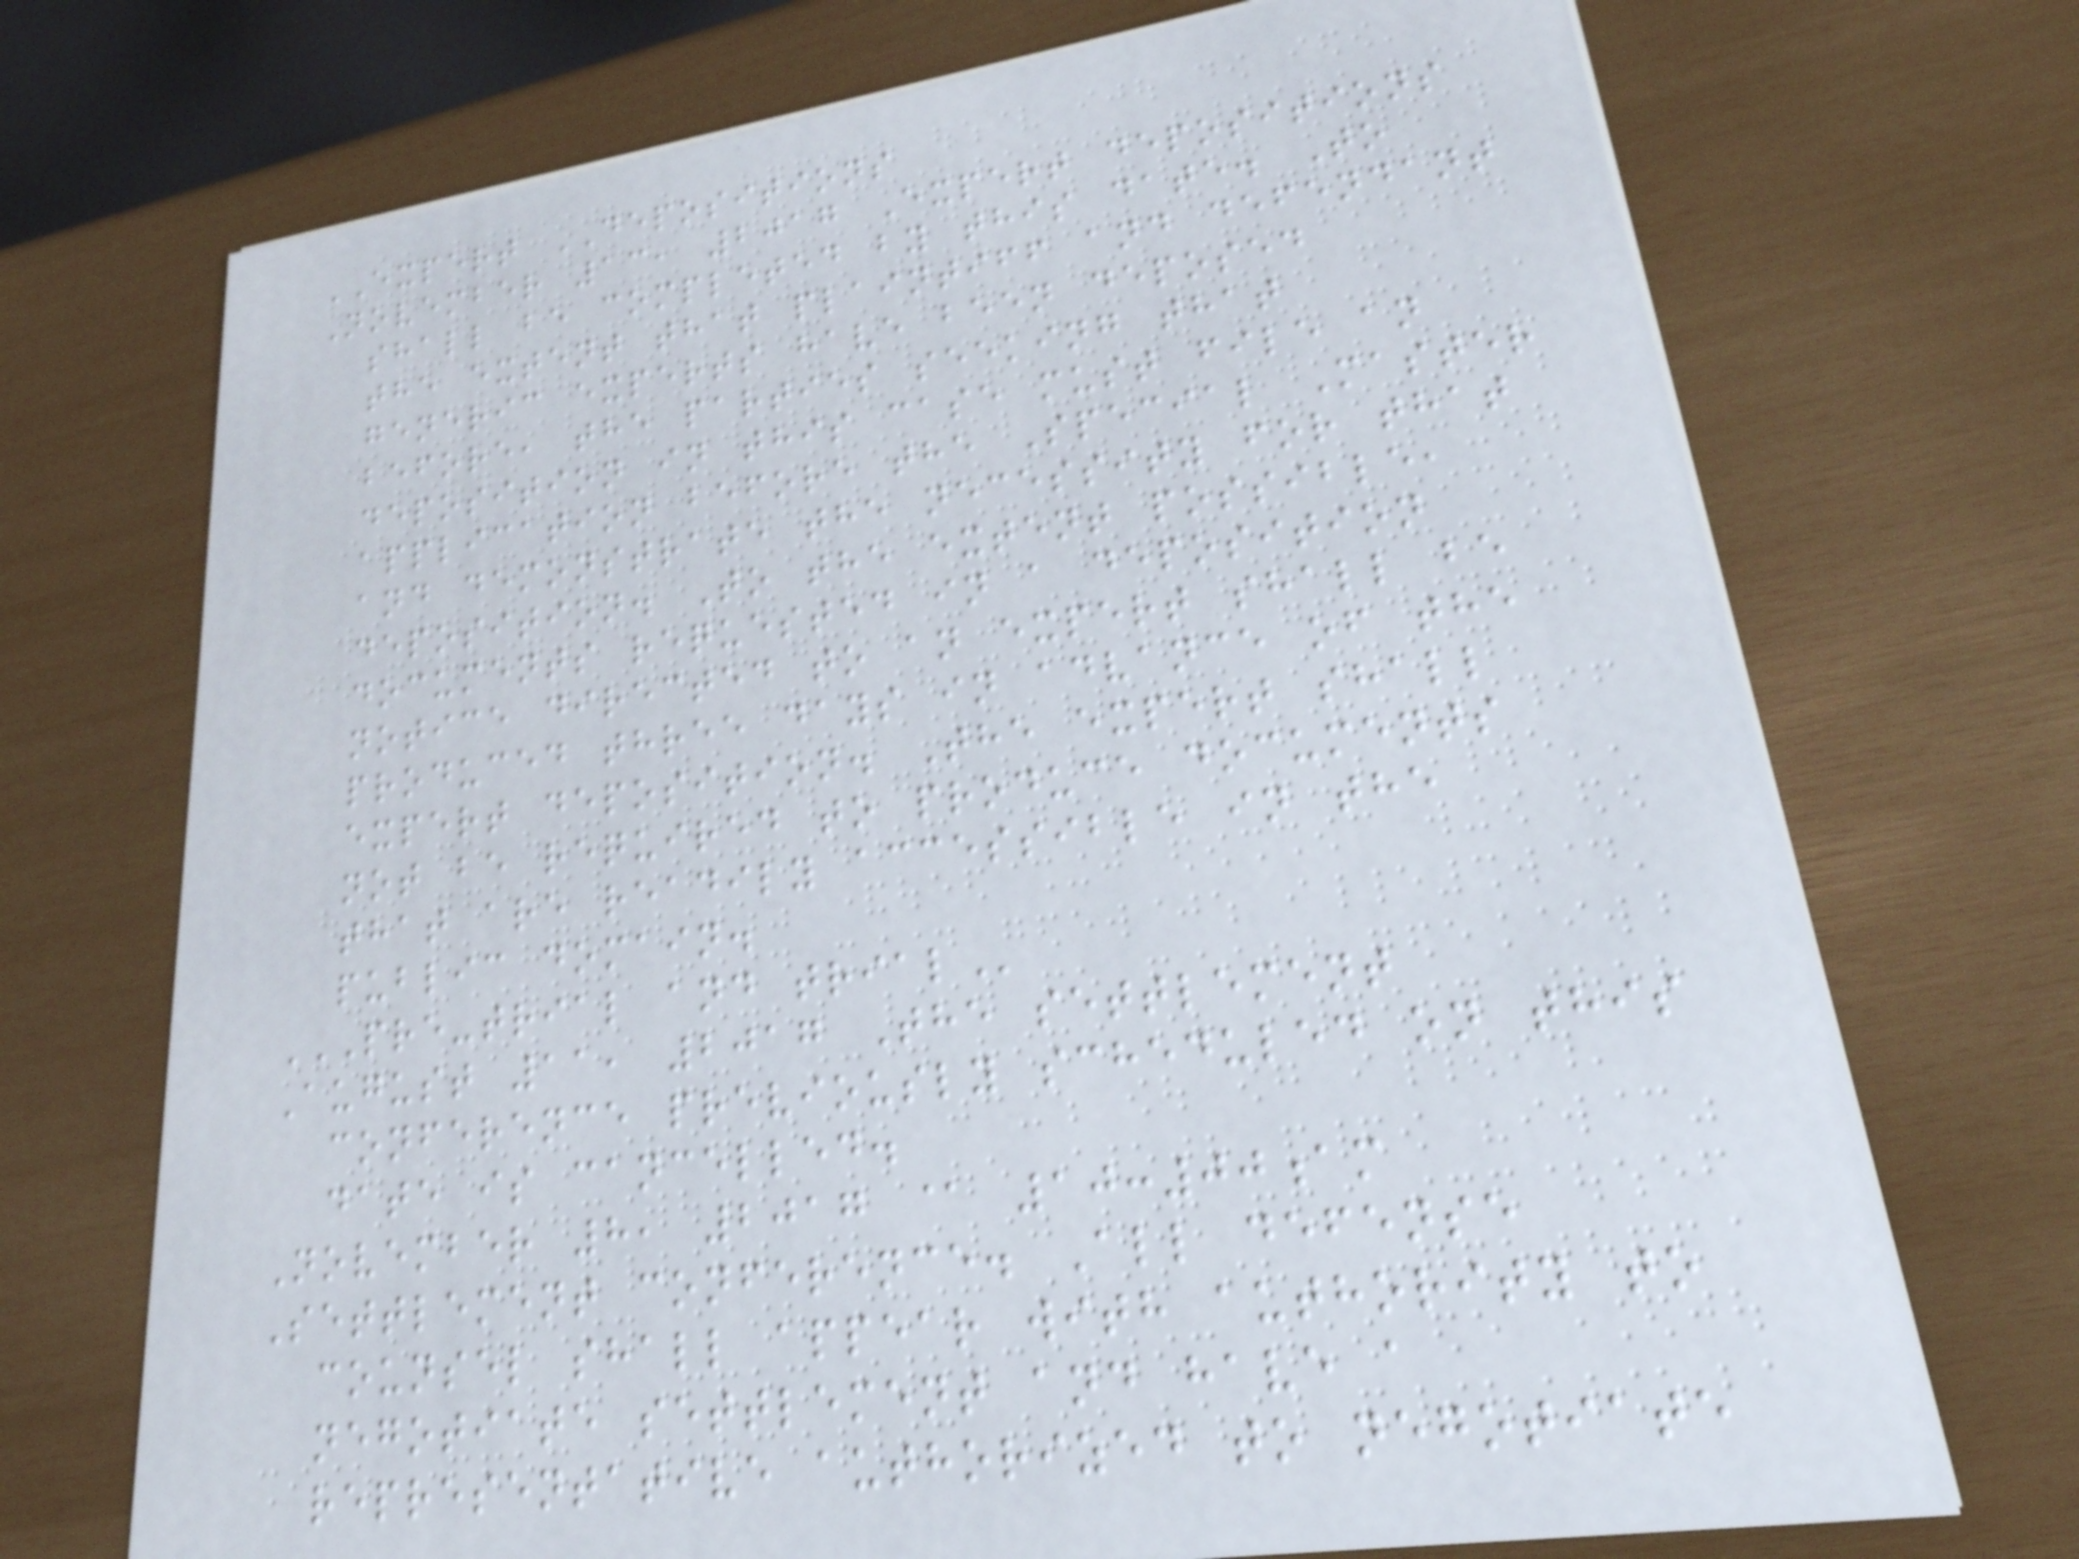EXPERT DEPOSITIONS
November 13, 2017 Expert depositions
shall be completed by this date. To
the extent that plaintiff and defendant
generic experts have been deposed
before, the parties seeking that
deposition in this case must file an
application before the Special Master
and demonstrate the necessity for that
deposition. To the extent possible,
documents requested in a deposition
notice directed to an expert shall be
produced three days in advance of the
expert deposition. The expert shall
not be required to produce documents
that are readily accessible in the
public domain.
PRE-TRIAL AND TRIAL
August 11, 2017 The settlement
conference previously scheduled on this
date is cancelled.
November 8, 2017 @ 10:00am
Settlement conference. All defense
counsel shall appear with authority to
negotiate settlement and have a
representative authorized to negotiate
